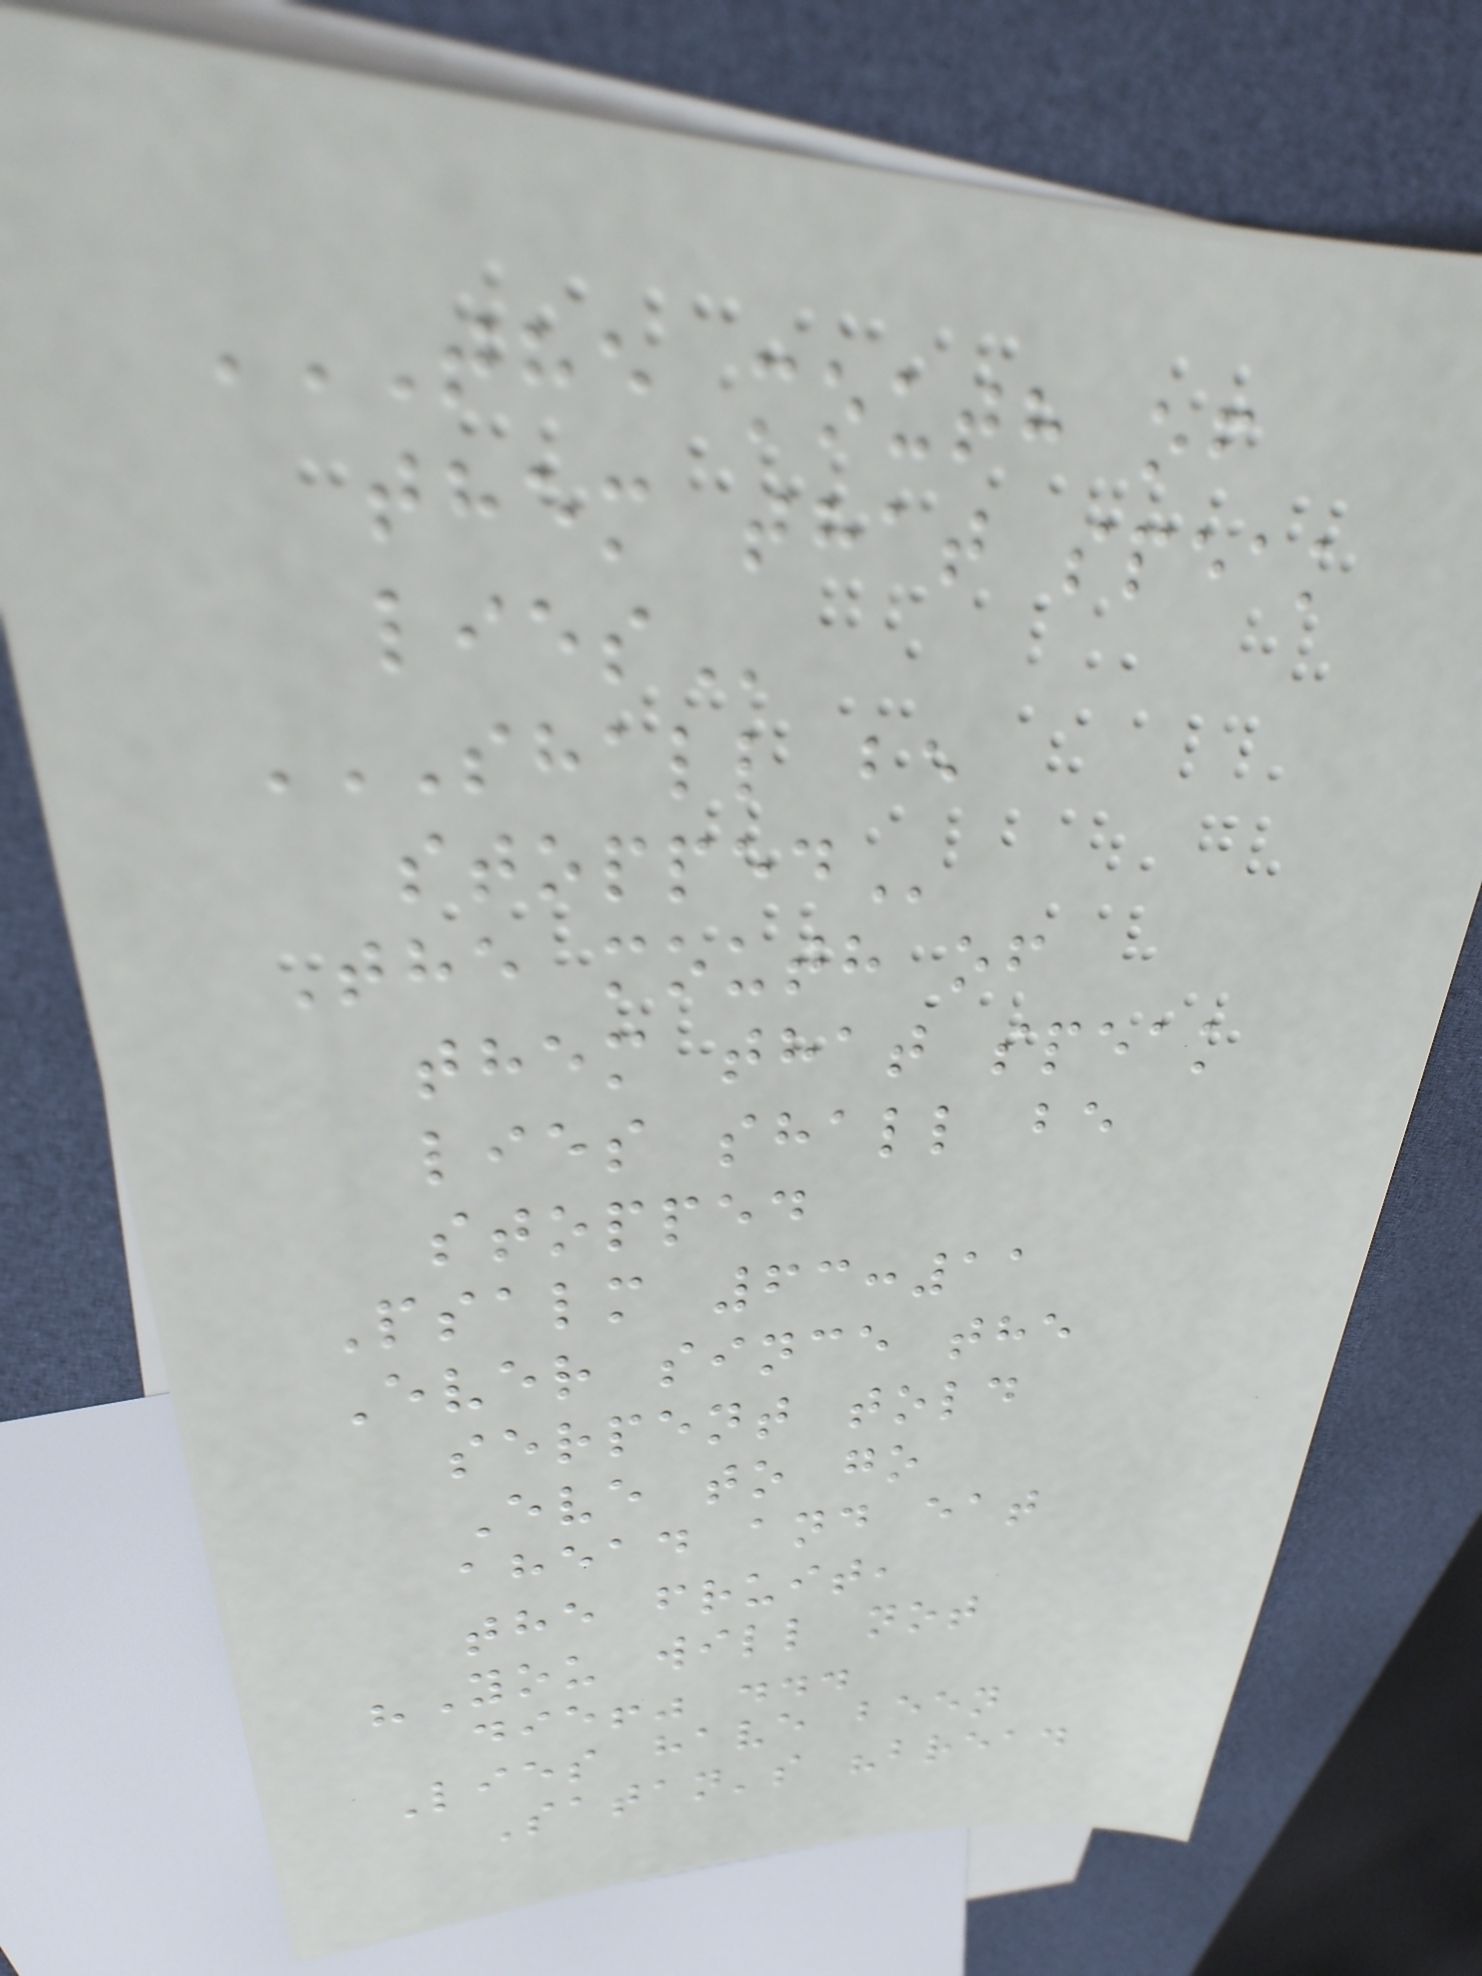THE MOUTH OF
THEM THAT SPEAK
LIES
SHALL BE
STOPPED
The mouth of
them that speak
lies shall be
stopped
Psalm 63:11
Ever since the
serpent told
Eve to go
ahead and eat
the fruit,
"You will not
die!" ...
Lies have been
Satan's "bread
